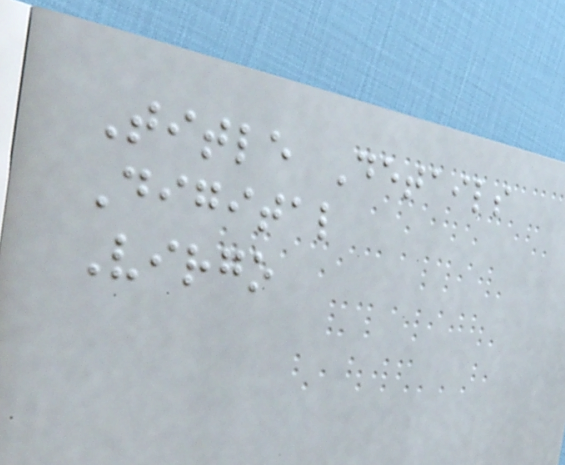Title Details
Digital
Virgo
